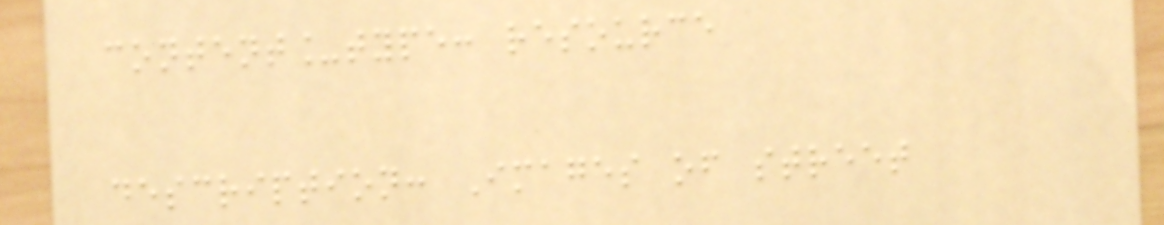content_type: resource
description: Images of street
